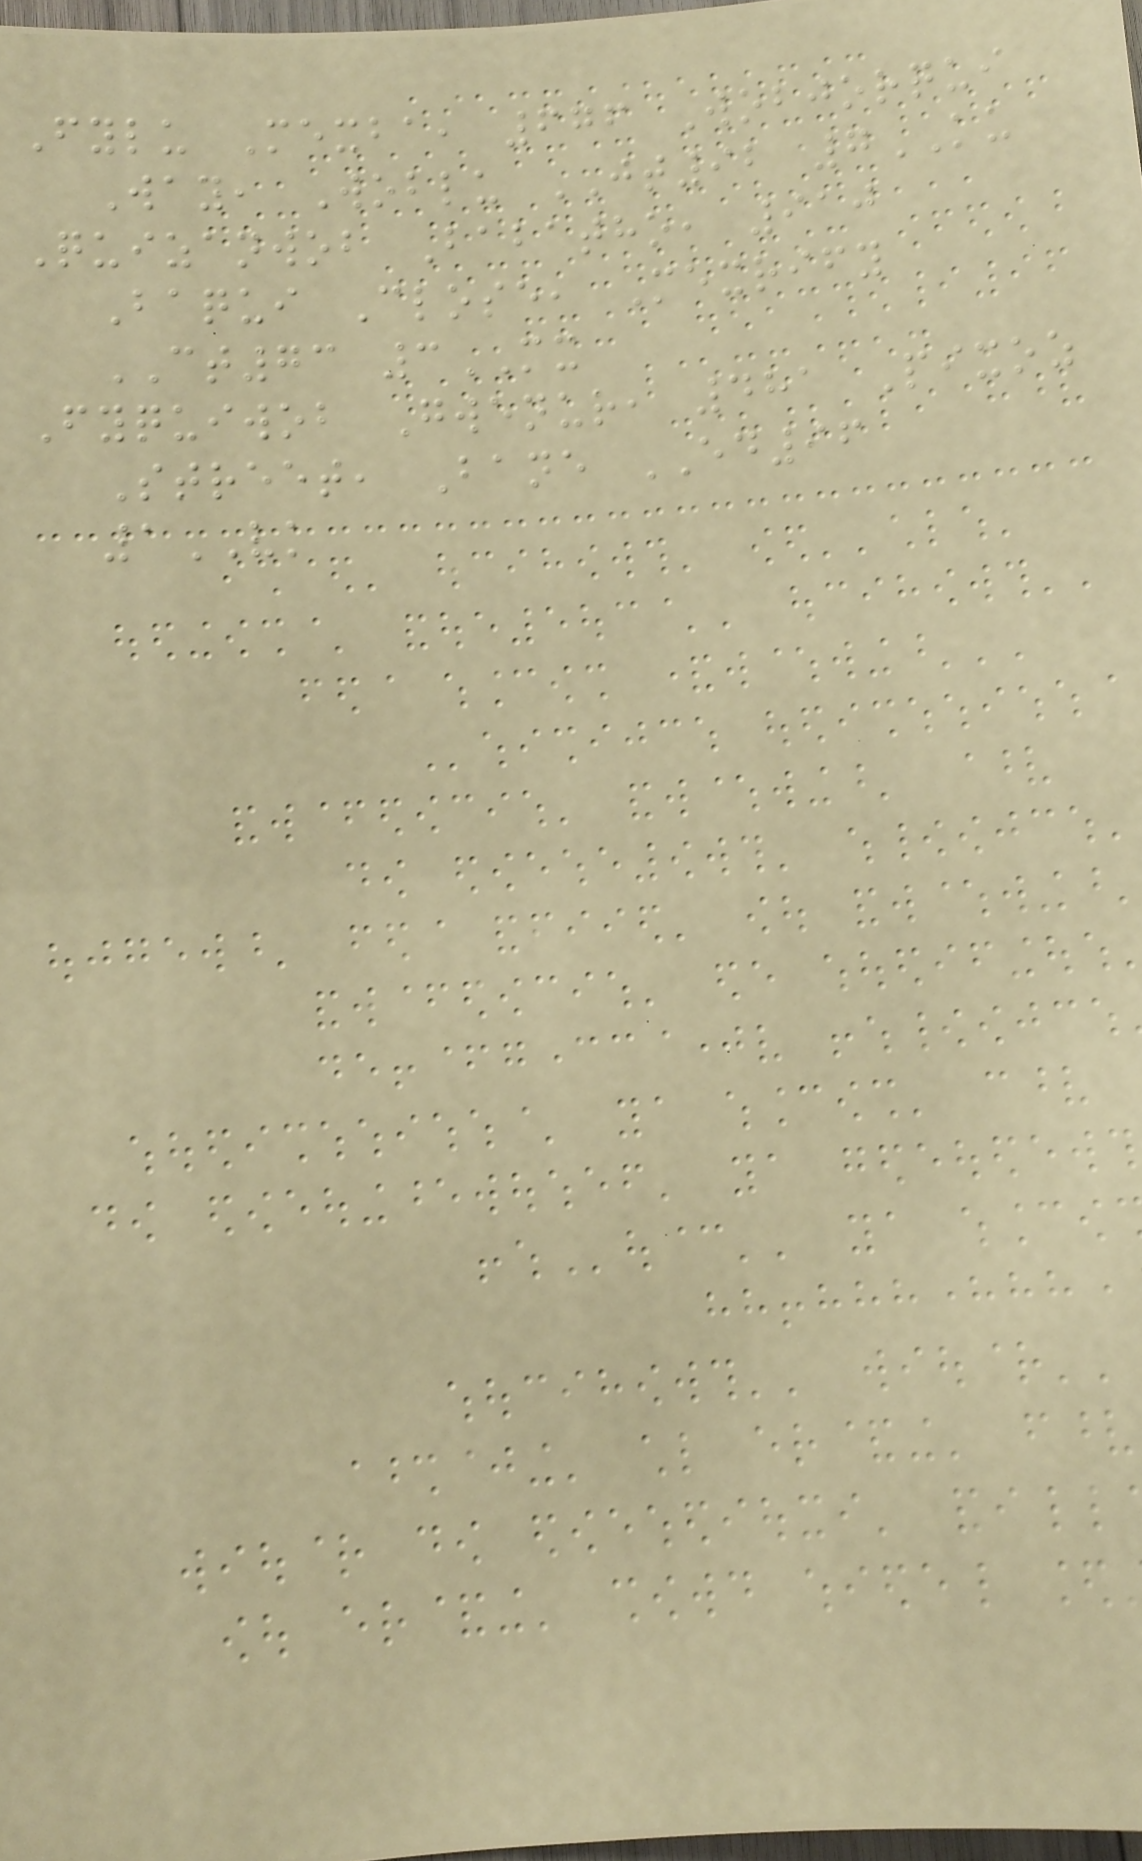Fylu Mexba, 676 Wobjorqui
Way, Woblu JT92 7KU
Quizanwob Babatho, 910
Baqui Close, Mexrify
CT73 3MX
Fyquiwob Gwenur, 481 Pixoz
Street, Bane ED96
1VK
